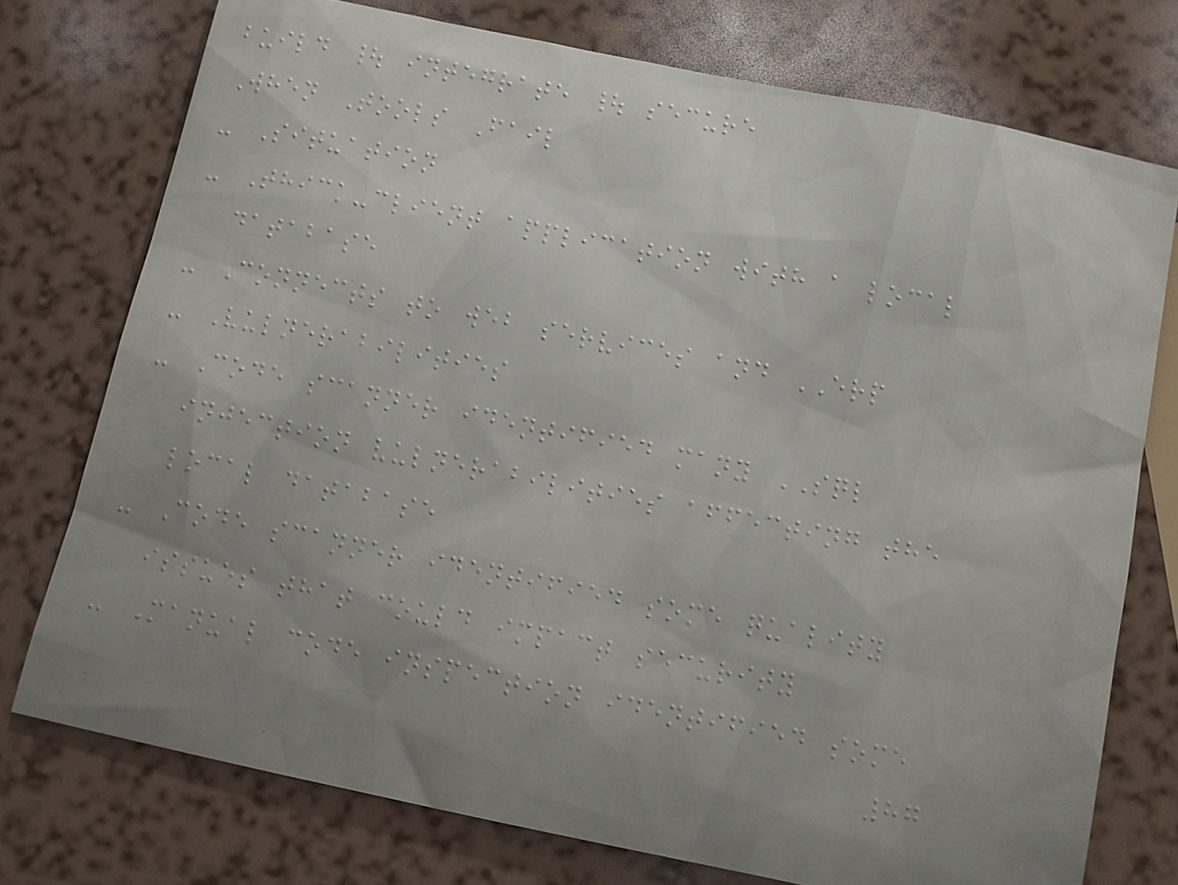build | integrate | secure
When Tools Fail
- Situation
- Thick-client application with a local
database
- Connects to web services and ERP
- Vulnerabilities
- Code scanner identified many SQL
injection vulnerabilities affecting the
local database
- Code scanner identified some quality
issues that could impact security
- Manual code inspection identified some
87
